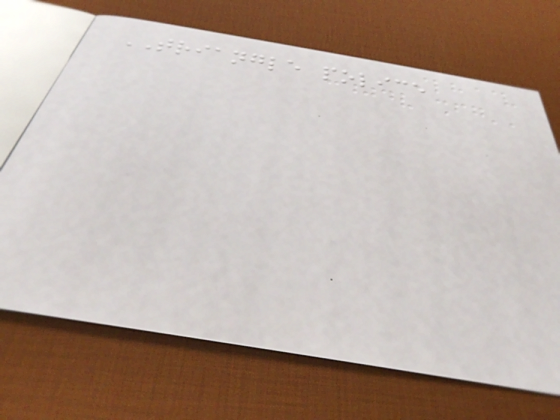TRIANGLE police
